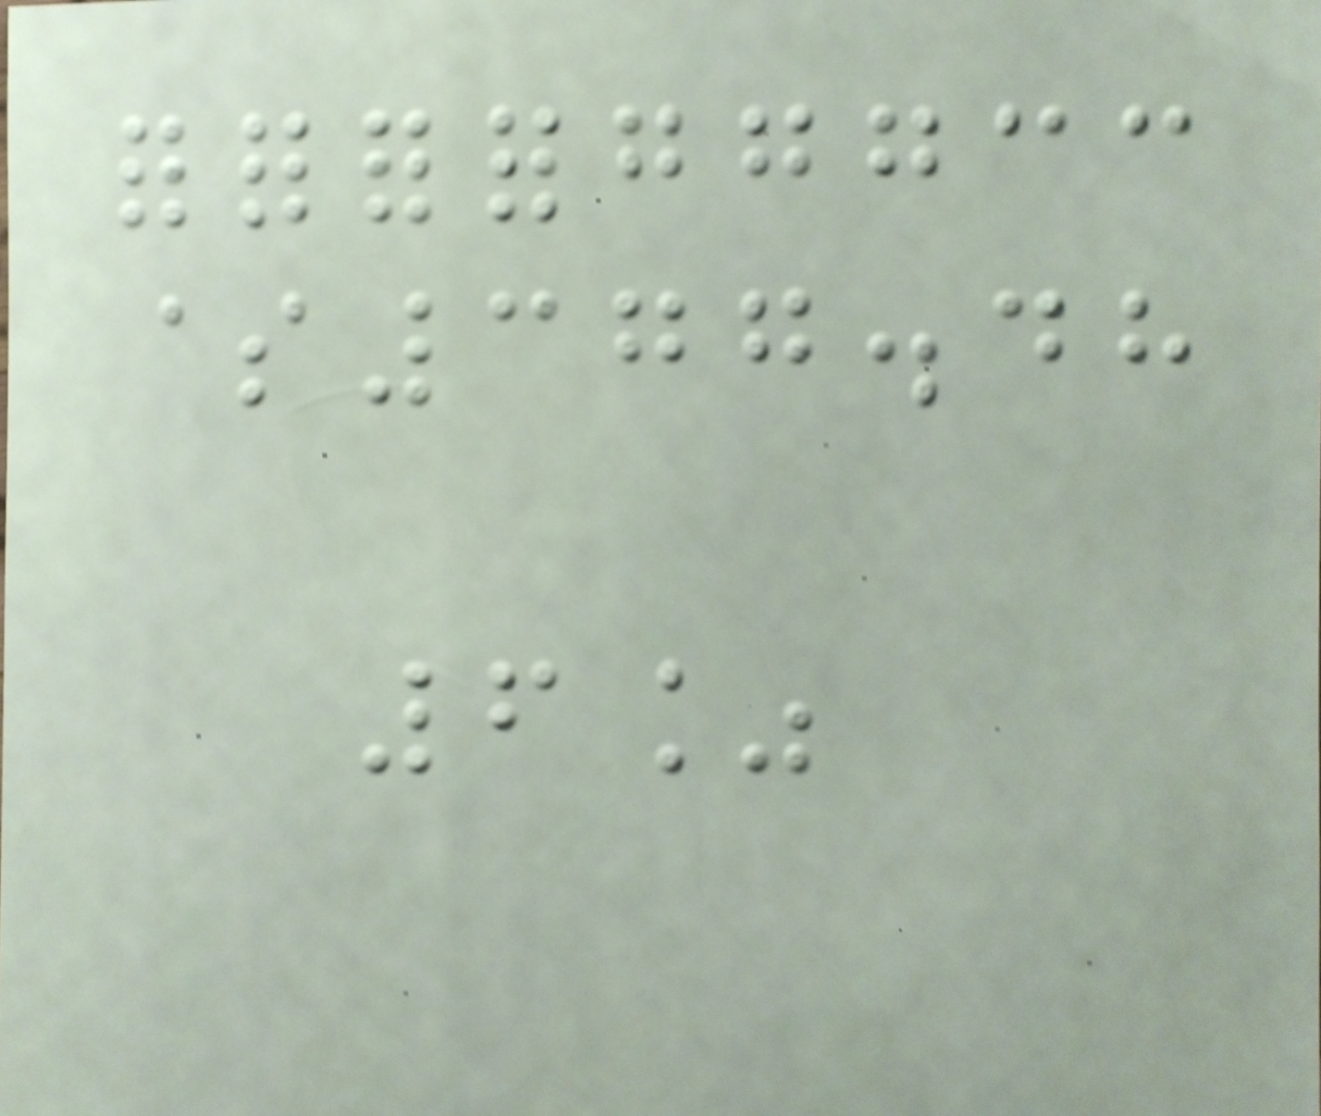$377.48
6%
